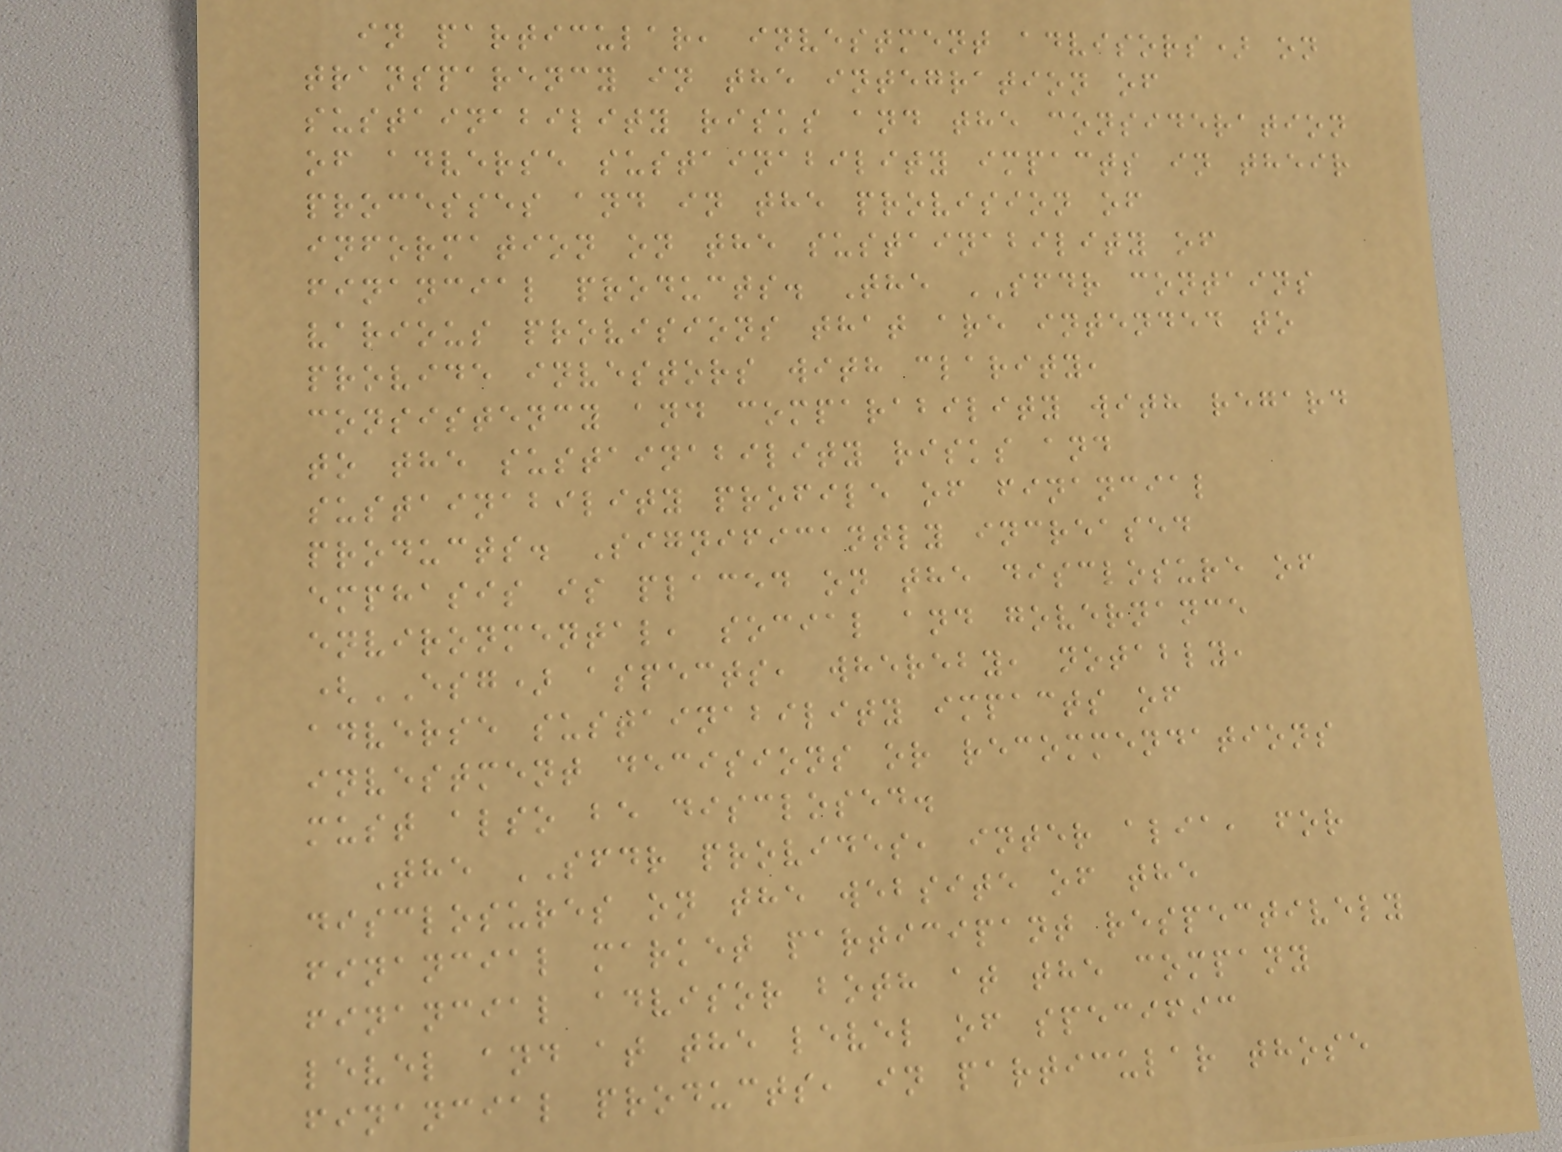in particular, investment advisors) on
transparency in the integration of
sustainability risks and the consideration
of adverse sustainability impacts in their
processes and in the provision of
information on the sustainability of
financial products. The SFDR contains
various provisions that are intended to
provide investors with clarity,
consistency and comparability with regard
to the sustainability risks and
sustainability profile of financial
products. Significantly increased
emphasis is placed on the disclosure of
environmental, social and governance
(ESG) aspects, whereby, notably,
adverse sustainability impacts of
investment decisions or recommendations
must also be disclosed.
The SFDR provides, inter alia, for
disclosures on the website of the
financial market participant respectively
financial advisor both at the company
level and at the level of specific
financial products, in particular those
